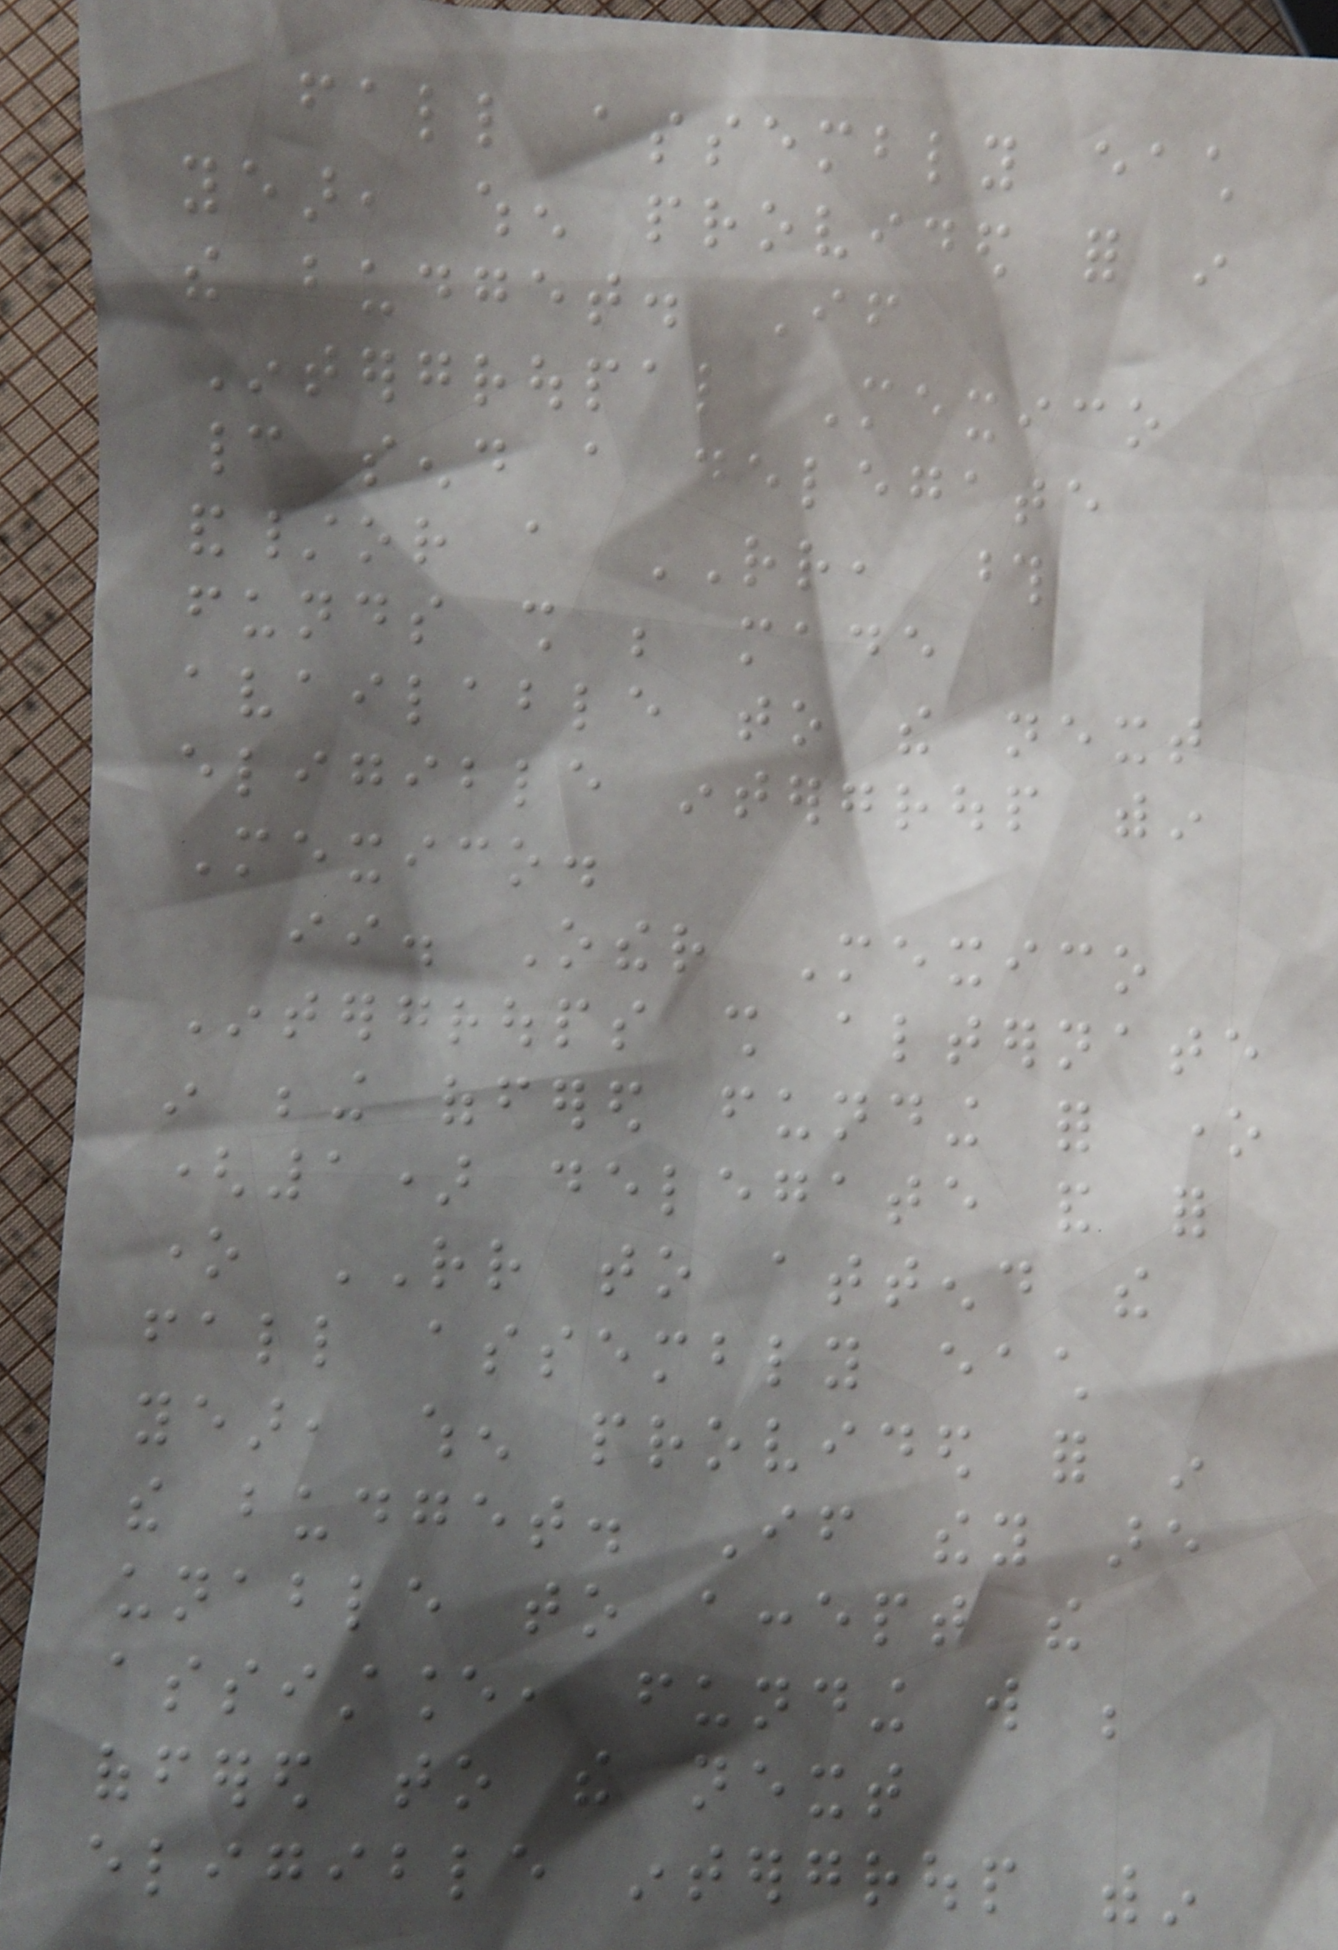fall assembly each
year, when provided for in
the budget. If
Intergroupal Mexico
cannot send a delegate
and/or a RR, those
funds shall be made
available to the next
eligible intergroup within
Mexico.
ii. Other Mexico
Intergroups shall alternate
in being offered funding for one
(1) delegate and for
one RR to attend the
fall assembly each
year, when provided for in
the budget. If they are
unable to accept the
assistance, funding will be
offered to the next
eligible intergroup within
